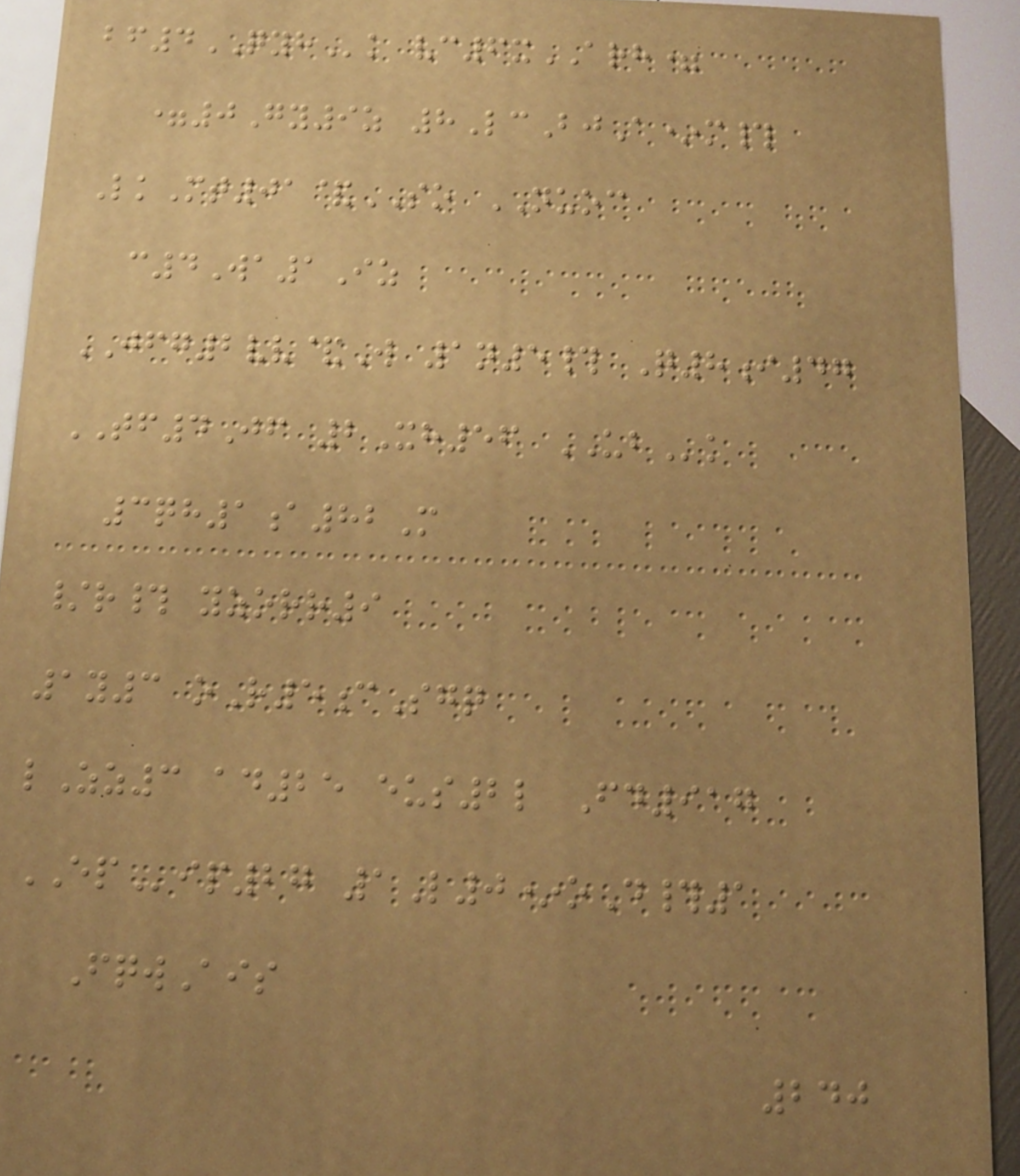bf4QYHk vc6xARH=
=0Gy9z 8LcBjA*m#
LkMt01&SO NUOC
c4Wa1Iz
JFG2vv&W 1n5# Q8i47
TF4Jf 2Xh56 UBk
3qh1a82M
/r# yzorr9
1y3 oR5cSgq
lZz3 ad25 eus2l Fd917
EPip27 1L0*oD#1
FqwAis
240
